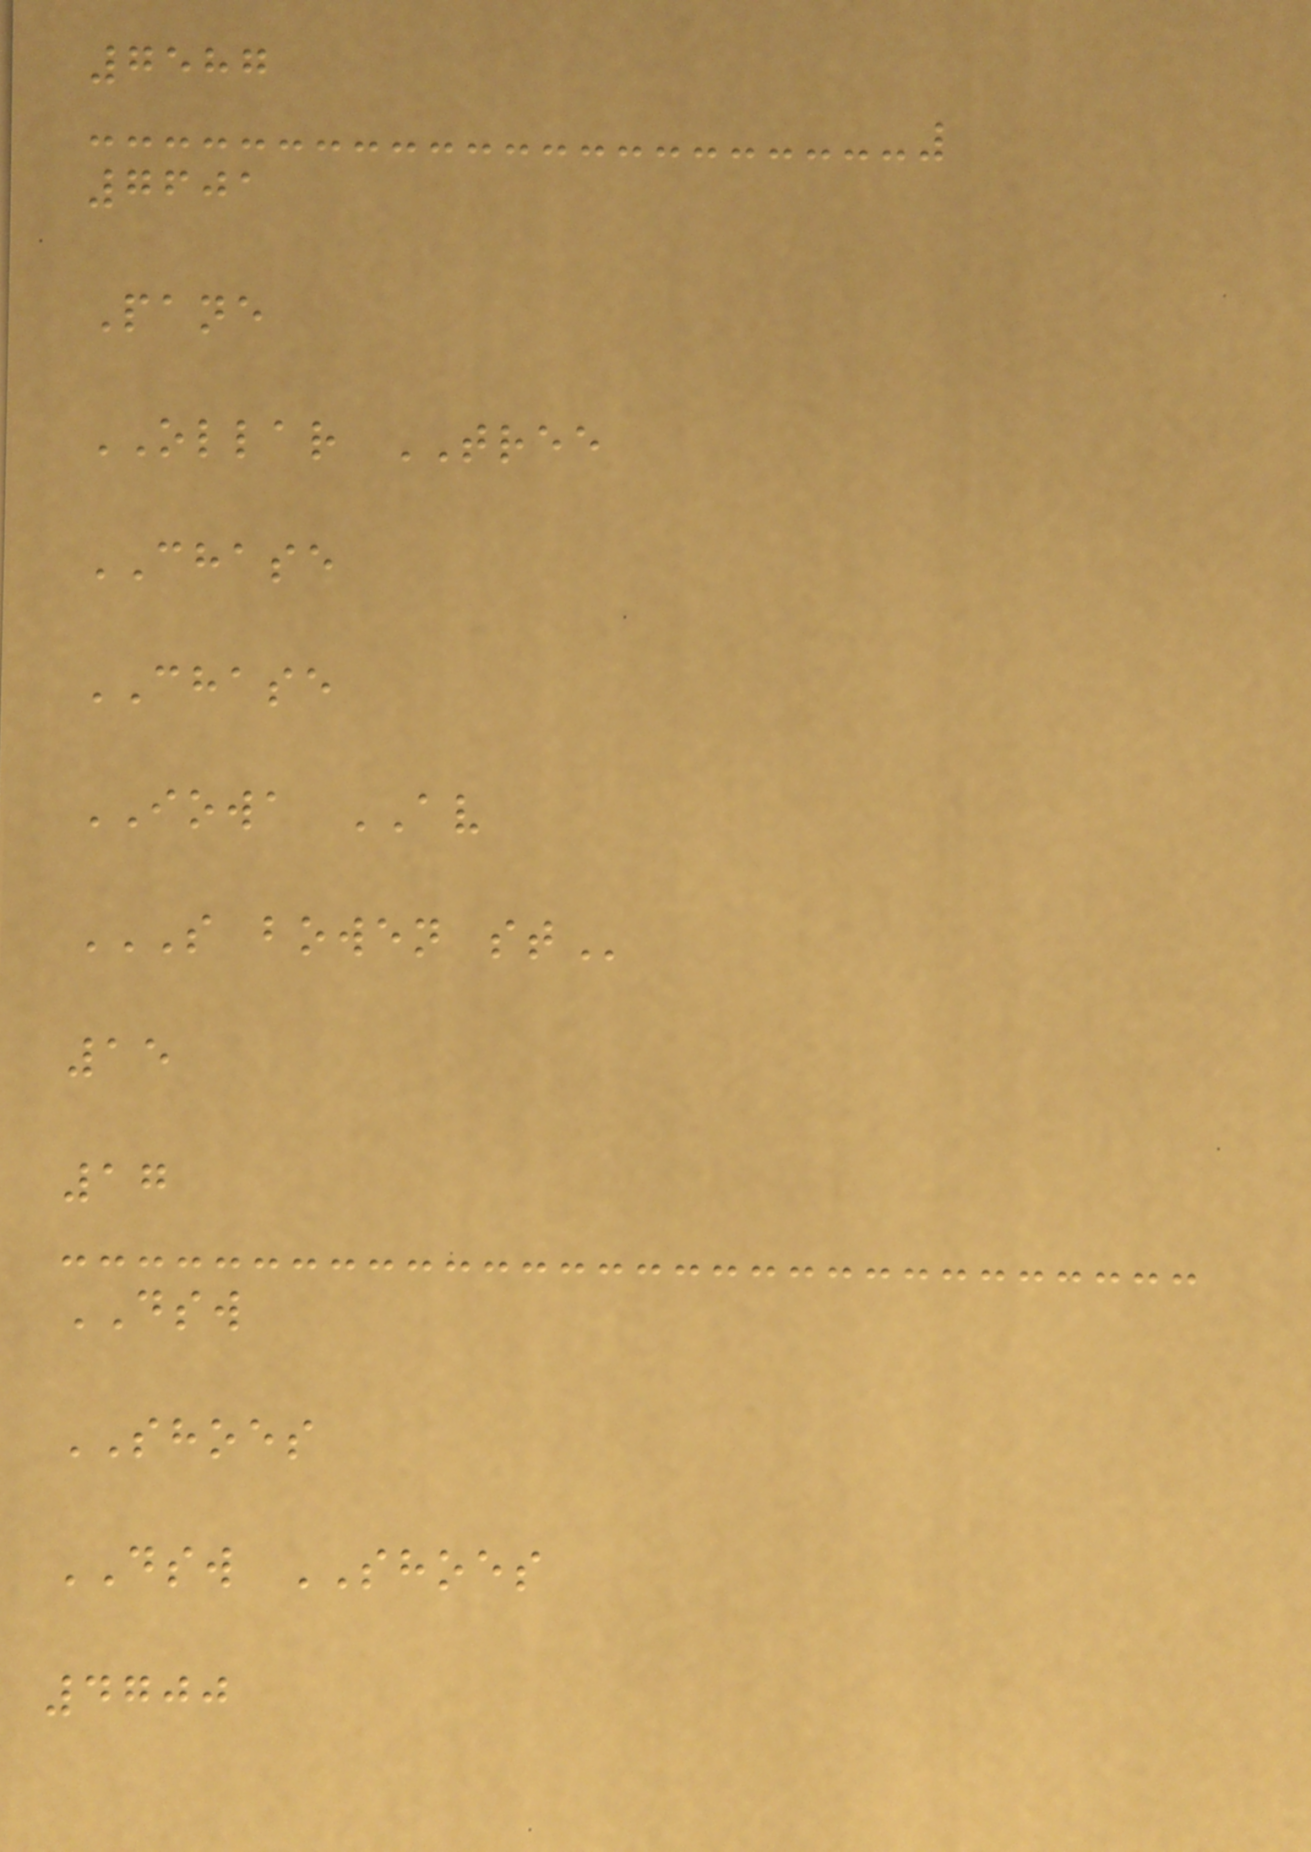7587
7601
Pane
OLLAR TREE
CHASE
CHASE
IOWA AV
S BOWEN ST
15
17
DSW
SHOES
DSW SHOES
4700
